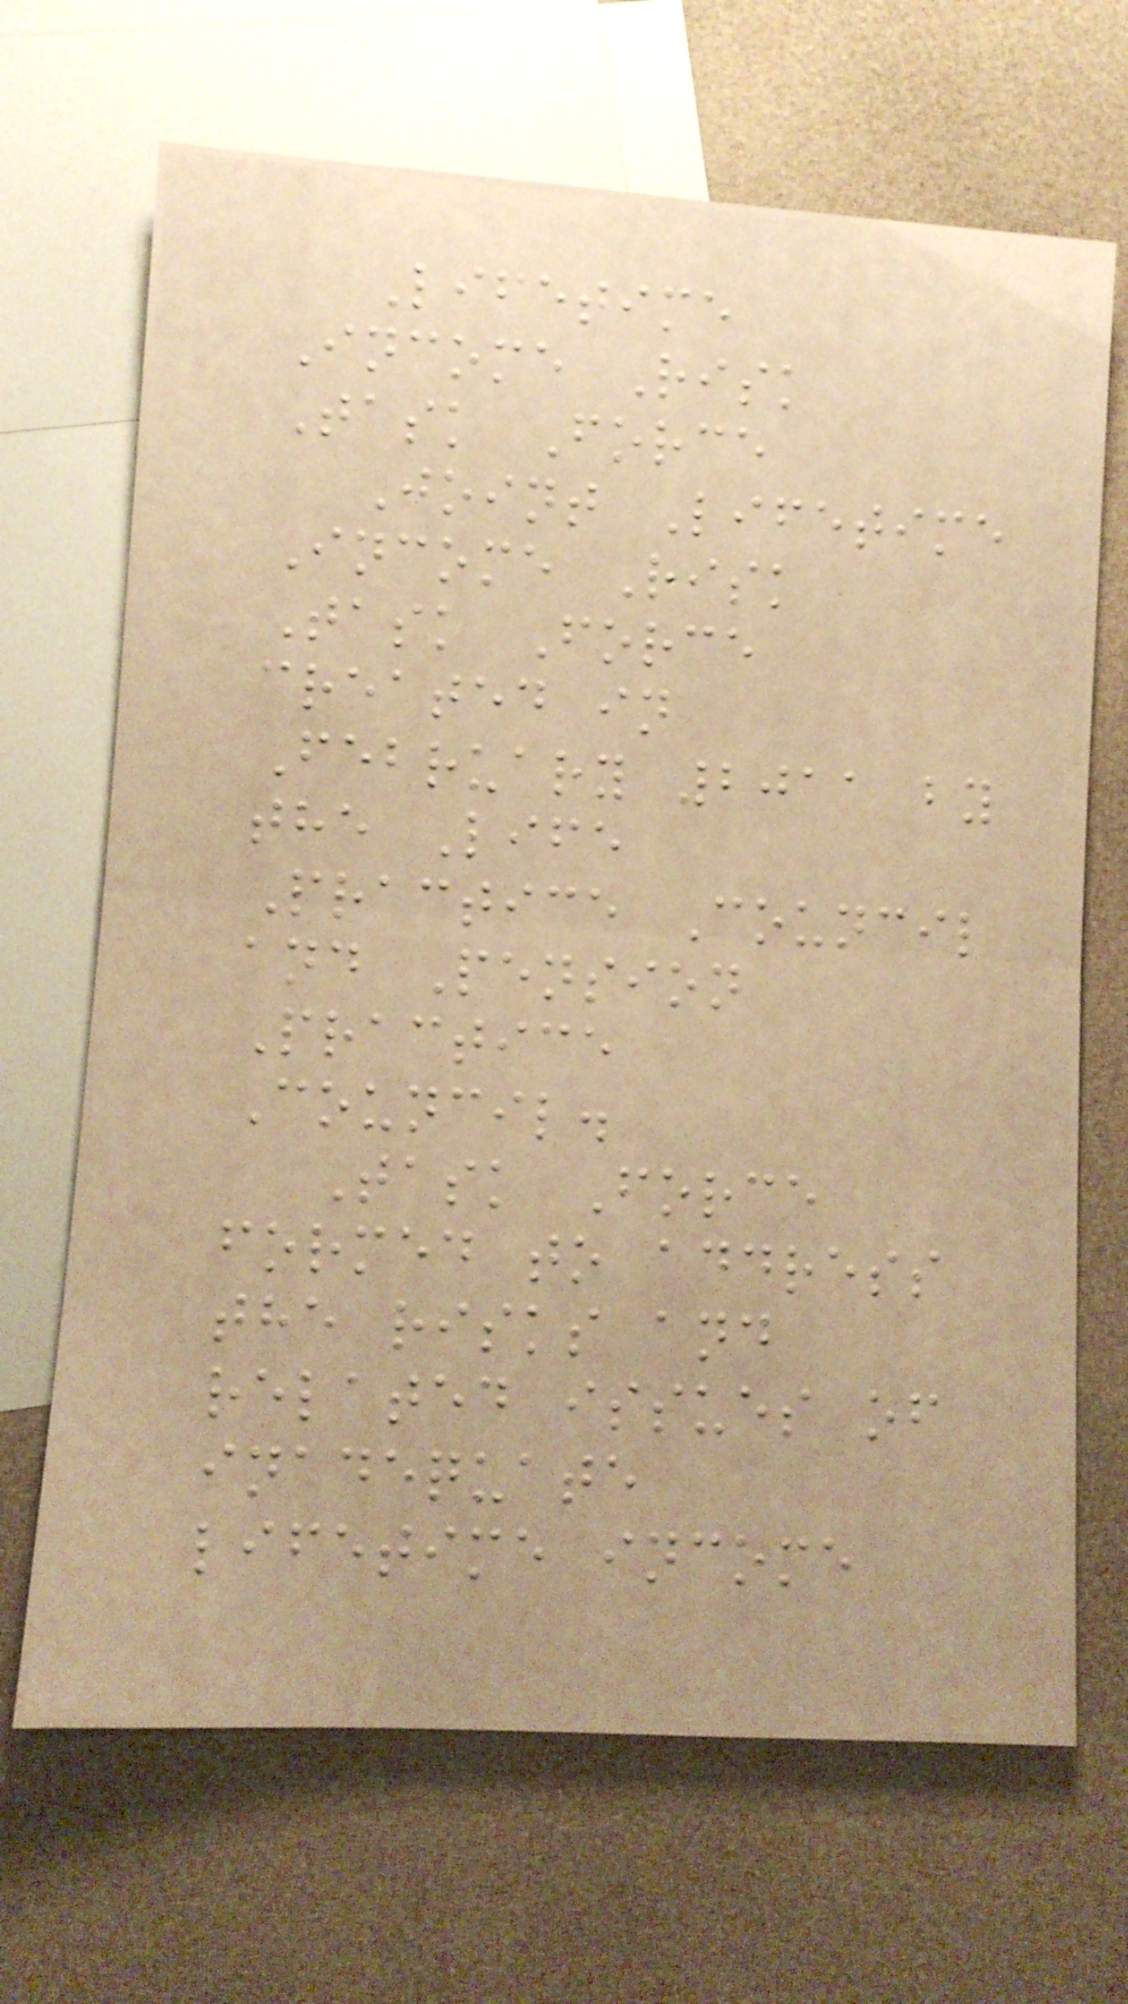Lifetime
Income Risk
Task Force
Joint Lifetime
Income Risk
Task Force
created in
February 2011 by
the Life
Practice Council
and Pension
Practice
Council.
Task Force
formed to address
the risks and
related issues of
inadequate
lifetime income
